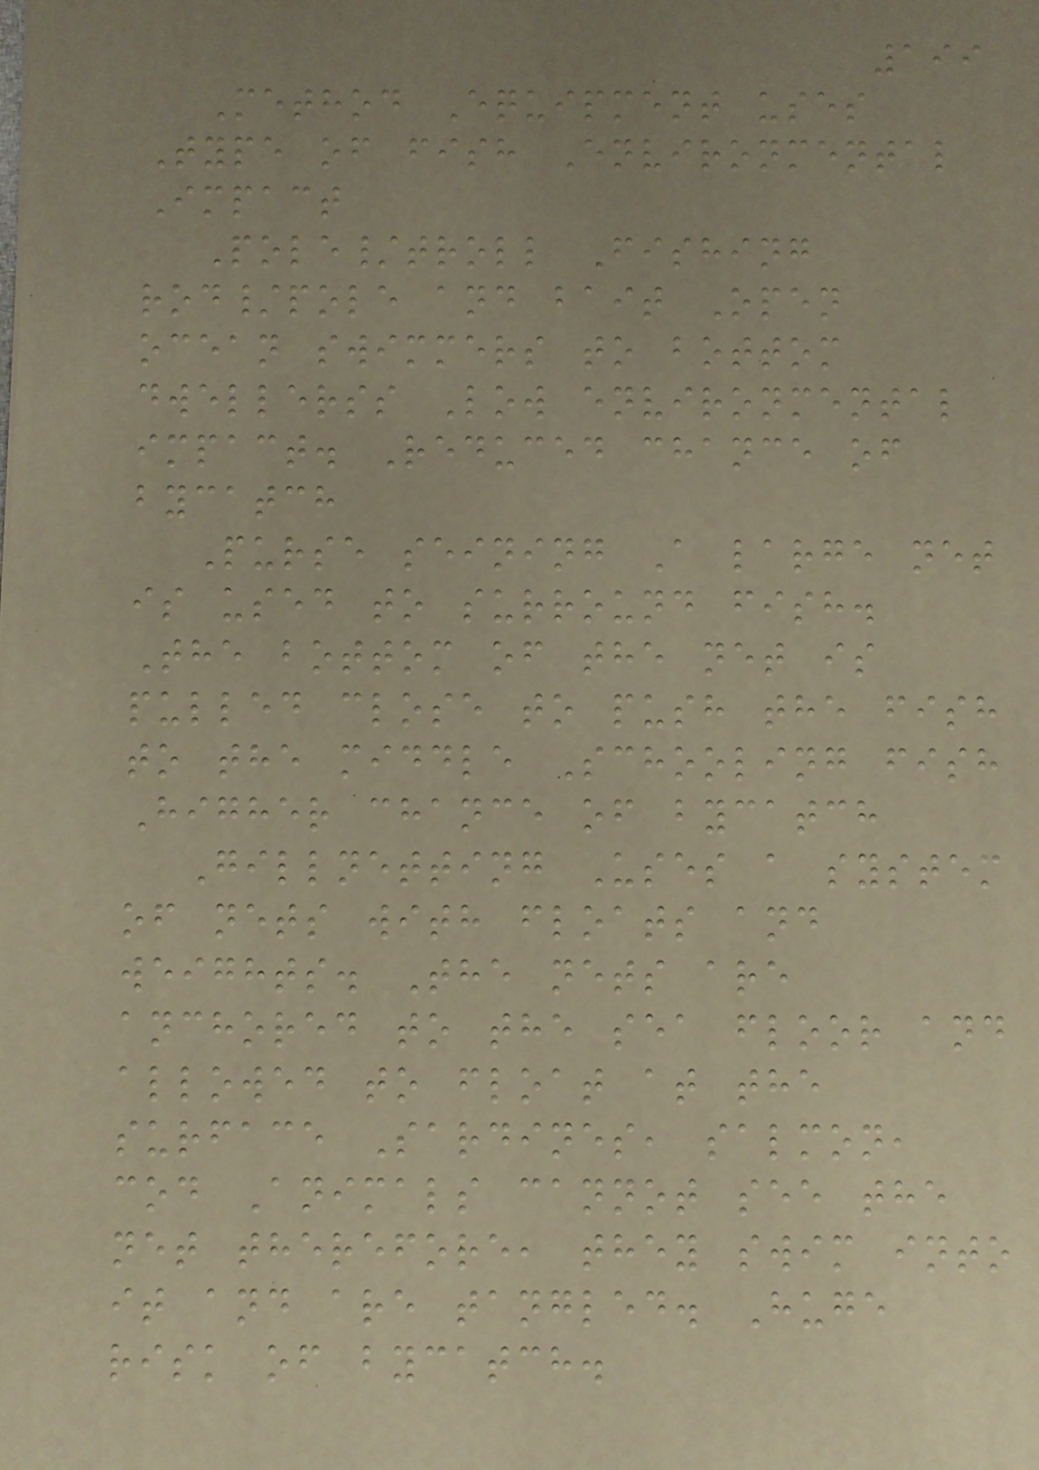199
Method Equipment uses
Type of fish Environmental
Impact
Pole/troll Fishing
rod/pole and bait Open
ocean swimmers to bottom
dwellerss Low environmental
impact. Reduced chance of
bycatch
Purse seining A large net
is used to surround fish.
The bottom of the net is
pulled close to push the fish
to the middle Schooling fish
Higher chance of bycatch
Gillnetting Uses a system
of nets with floats and
weights. The nets are
anchored to the sea floor and
allowed to float at the
surface Sardines, salmon,
cod Animals cannot see the
net therefore, they swim into
it and are tangled. Huge
risk of bycatch.
